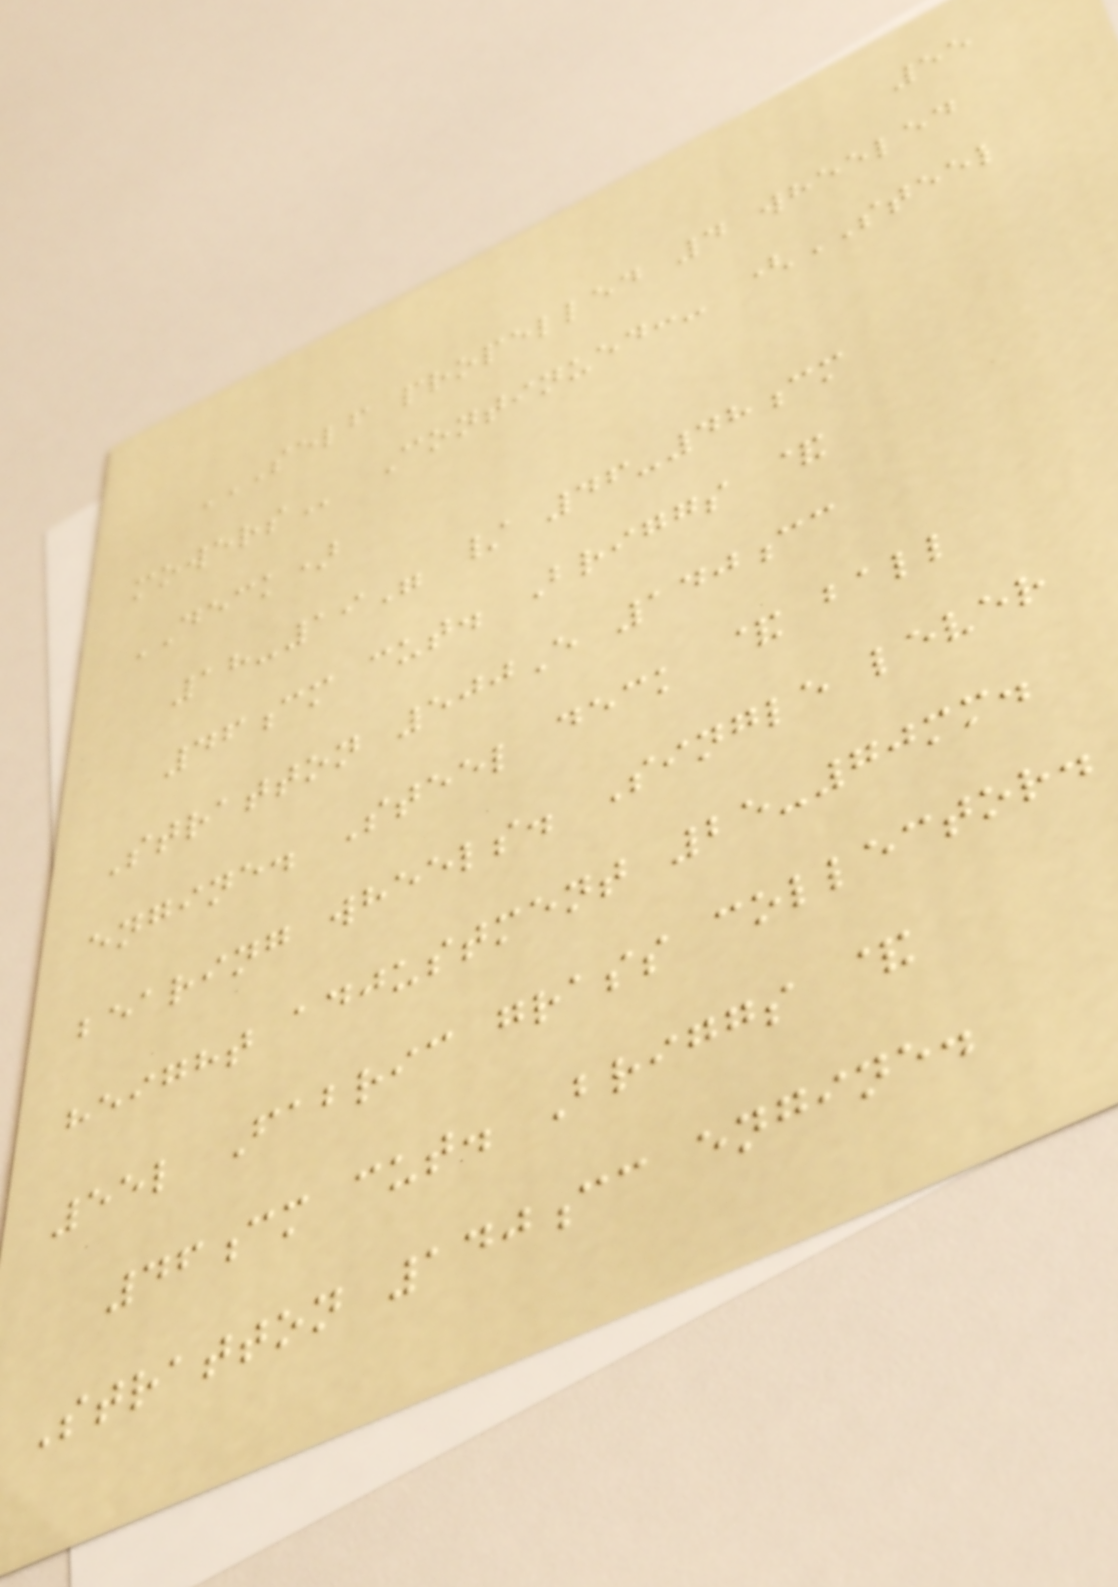55
SELF PROPELLED 4 WHEELED
MOWERS Continued:- (STEEL
DECK)
18-19" / 46-48cm
46cm cut. Briggs &
Stratton 500E 140cc
engine. Steel deck & ball
bearing wheels. Single lever
height adjustment 25-70mm.
55l Fabric grass collector.
46cm cut. Briggs &
Stratton 140cc engine.
